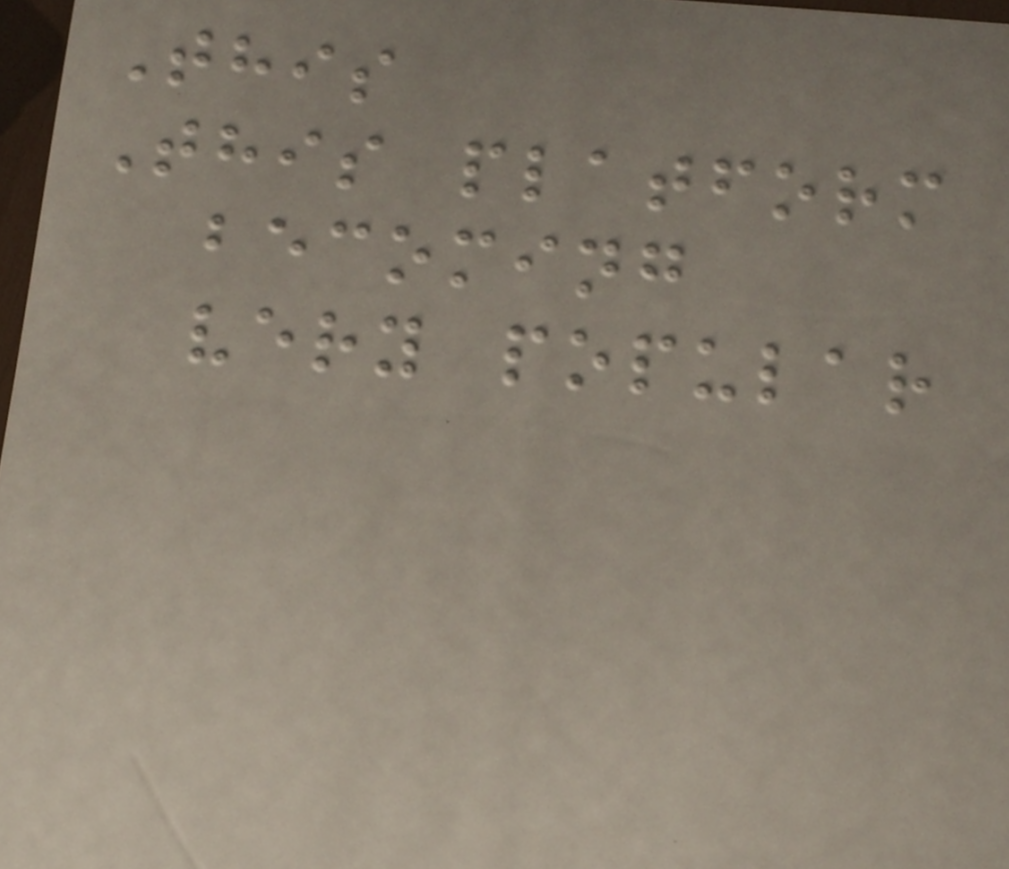This
This platform
becoming
very popular
